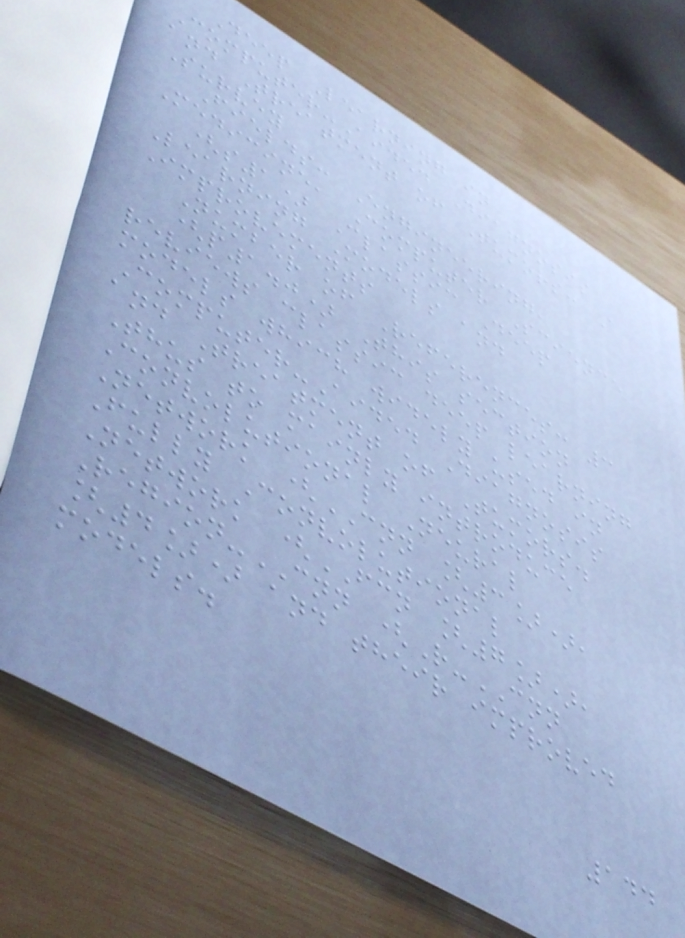Deep Learning in
Computer-Aided Diagnosis
and Treatment of Tumors: A
Survey
Fields: Engineering,
Medicine, Computer Science
(s1) Classic Deep
Learning Models and
Improvements
Number of References: 3
(p1.0) This section
reviews classic deep learning
models which widely used in
Computer-Aided Diagnosis
and Treatment of Tumors.
Thus to mainly introduce
Convolutional Neural
Network (CNN [3]),
Fully Convolutional
Network (FCN [7]),
Region-CNN (R-CNN
[4]) and their improved
models.
144
